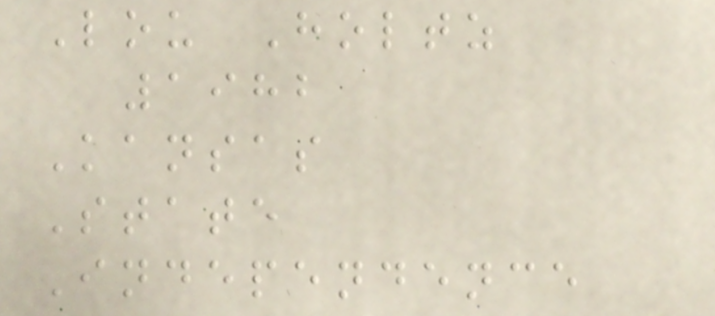Lou Holtz
1982
Kansas
State
Independence
